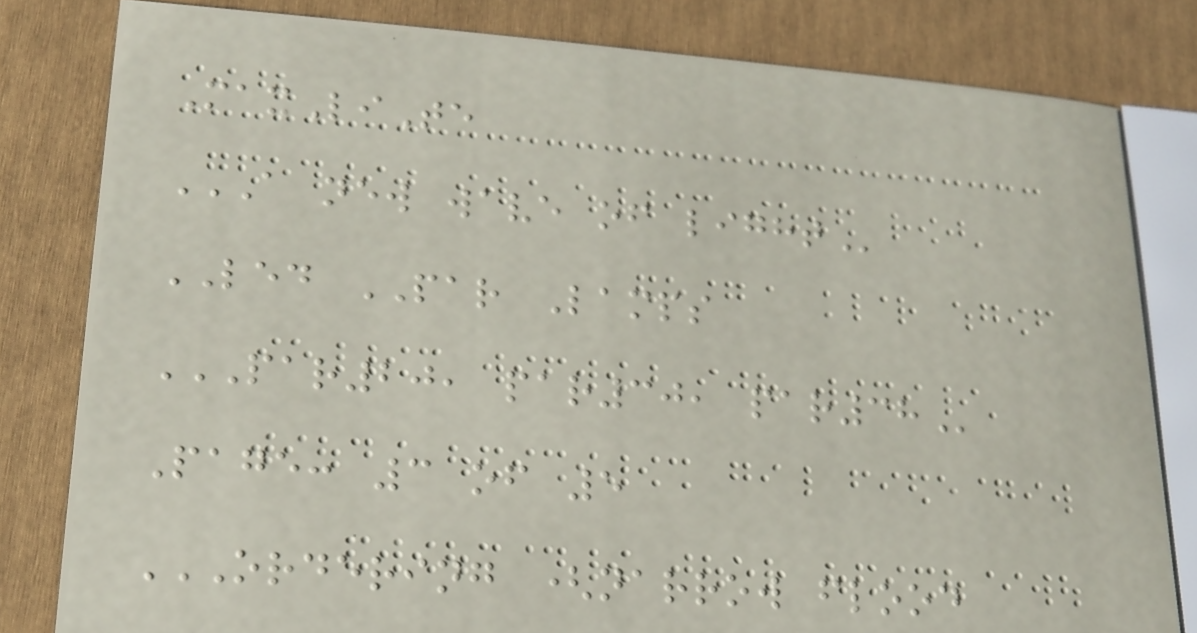MaxLiTe
A NEW WAVE OF LIGHT
LED PAR Lamps
PAR20, PAR30, PAR38
Page: 3 of 5
ORDERING (NARROW FLOOD
